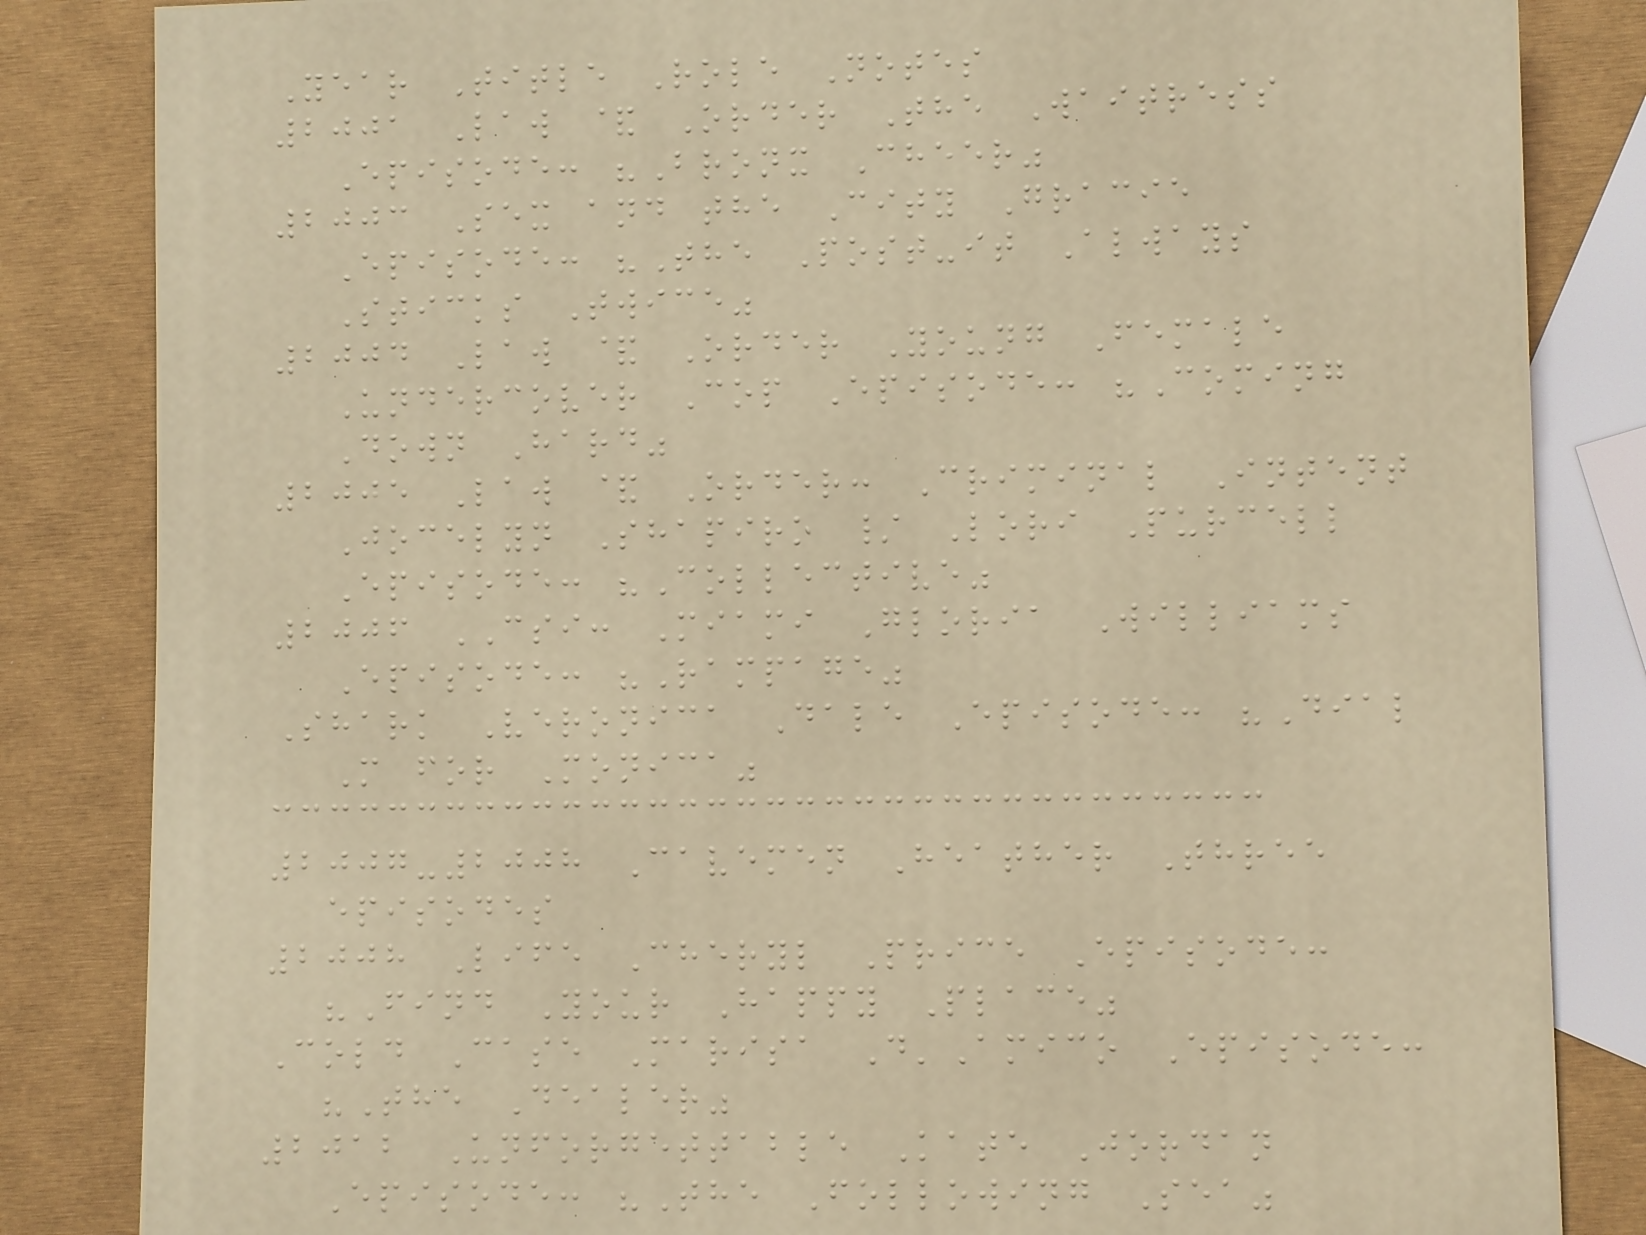Year Title Role Notes
2001 Law & Order The Waitress
Episode: "Bronx Cheer"
2003 Sex and the City Gracie
Episode: "The Post-it Always
Sticks Twice"
2004 Law & Order Young Female
Undercover Cop Episode: "Coming
Down Hard"
2005 Law & Order: Criminal Intent
Jocelyn Shapiro / Lori Purcell
Episode: "Collective"
2006 CSI: Miami Gloria Williams
Episode: "Rampage"
Shark Veronica Dale Episode: "Dial
M for Monica"
2007-2008 Cavemen Heather Three
episodes
2008 Life Cheryl Price Episode:
"Find Your Happy Place"
Cold Case Marisa D'Amico Episode:
"The Dealer"
2012 Unforgettable Kate Jordan
Episode: "The Following Sea"
